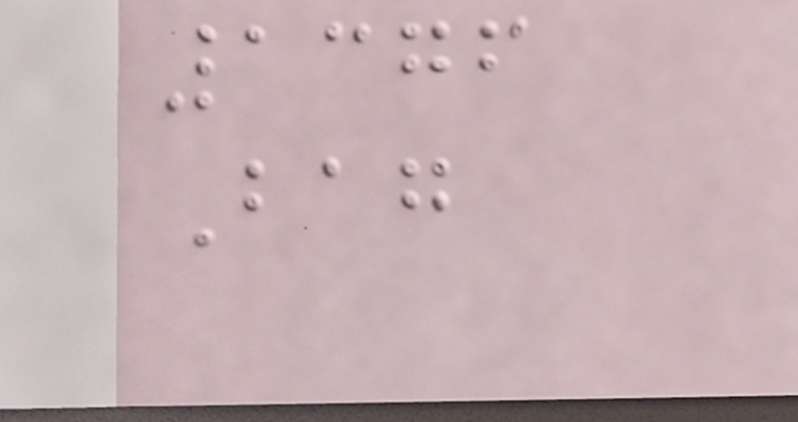1376
Bag
